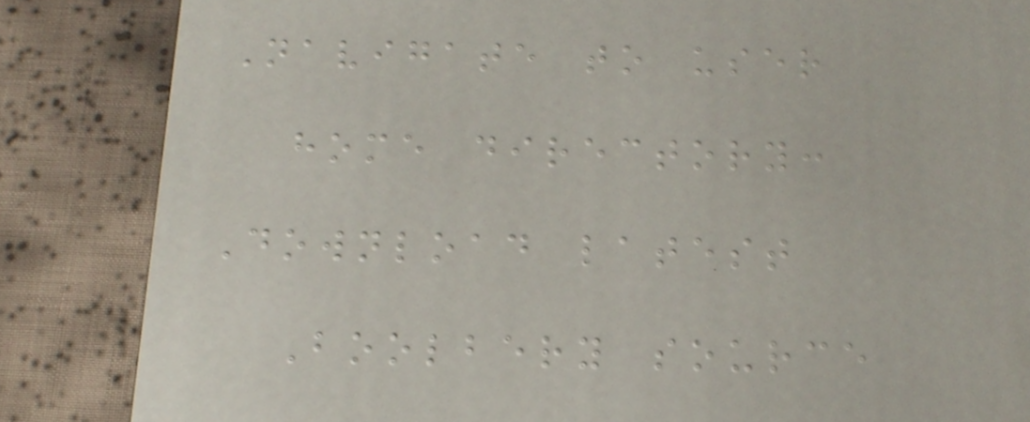Navigate to user
home directory:
Download latest
Boolbery source
